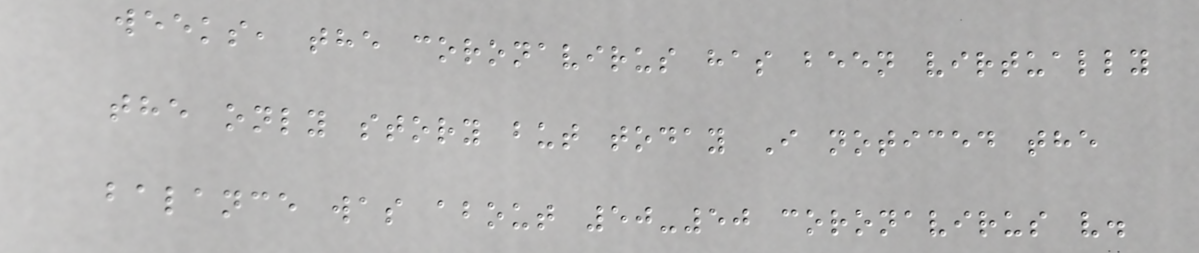weeks, the coronavirus has been virtually
the only story but today I noticed the
balance was about 50-50 coronavirus v.
